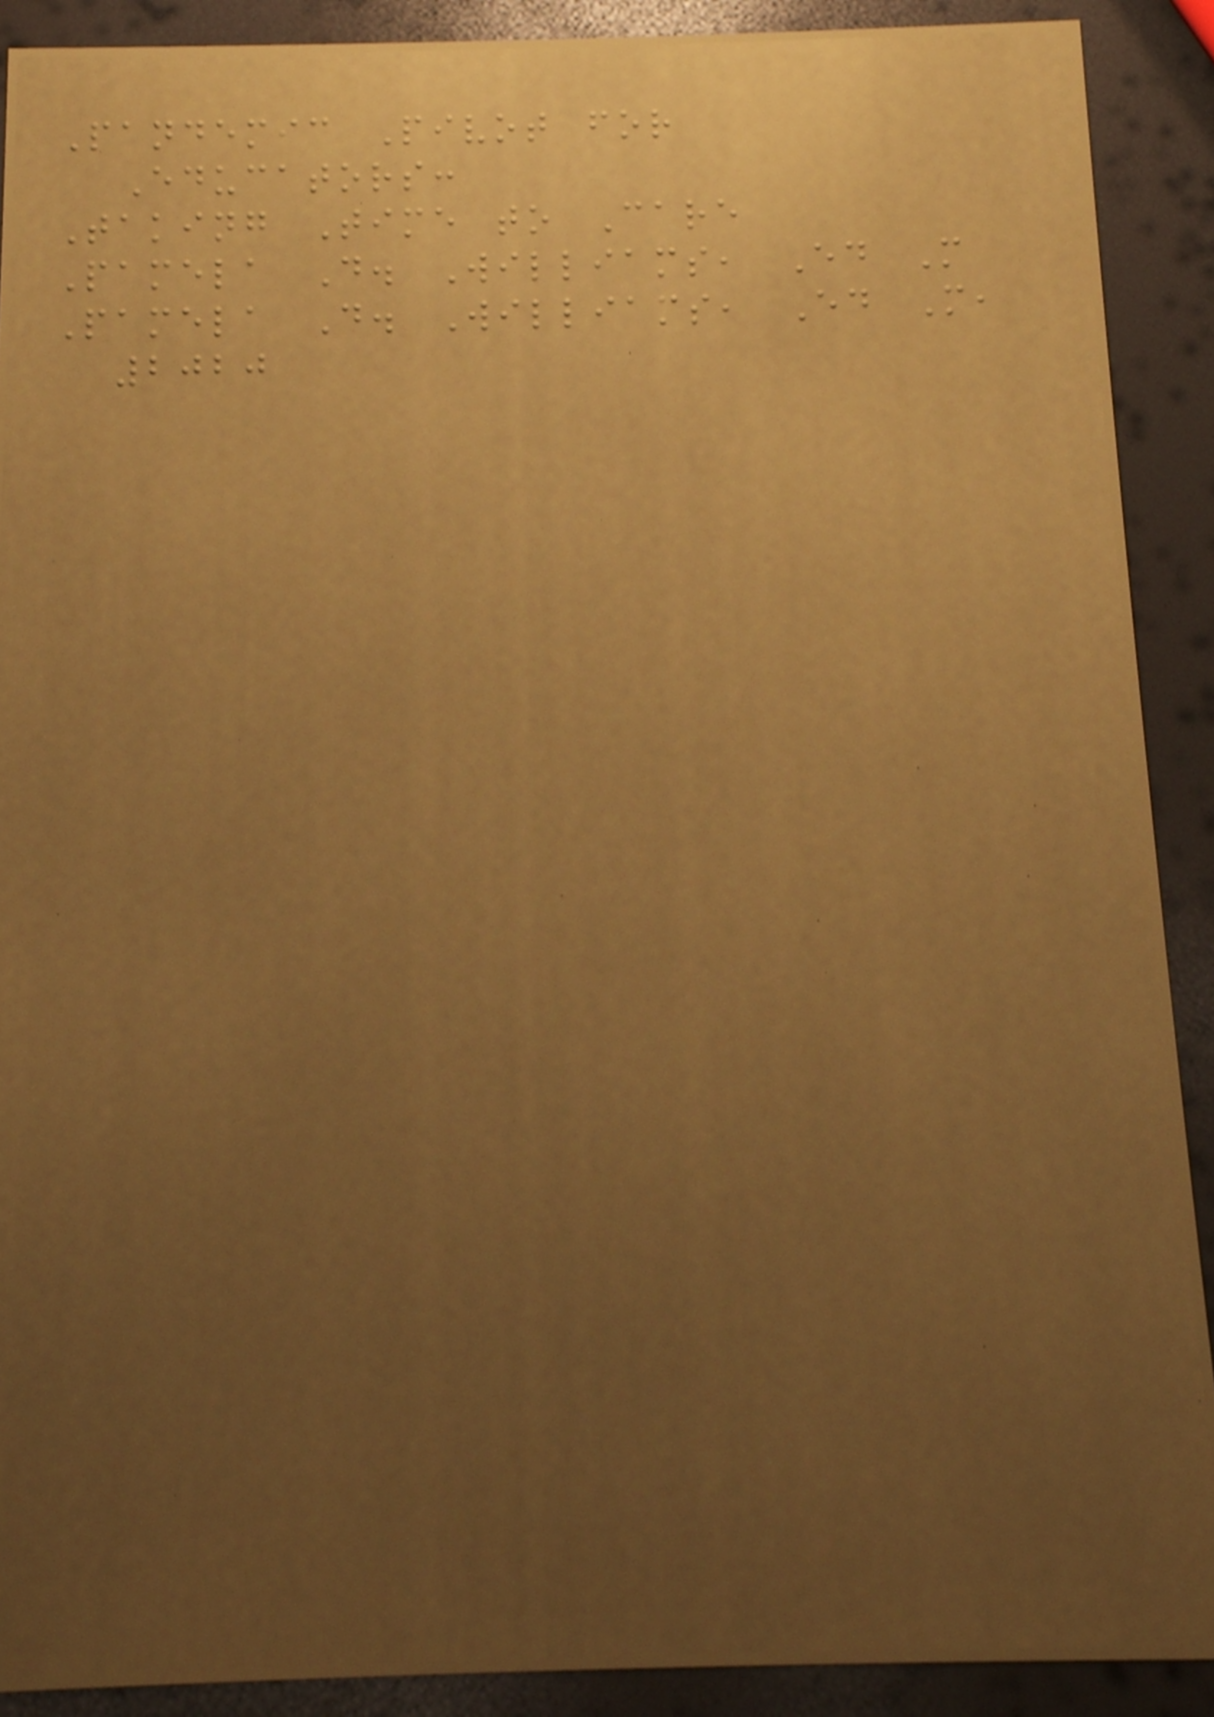Pandemic Pivot for
Educators:
Taking Time to Care
Pamela D. Williams, Ed M
Pamela D. Williams, Ed M,
2020
